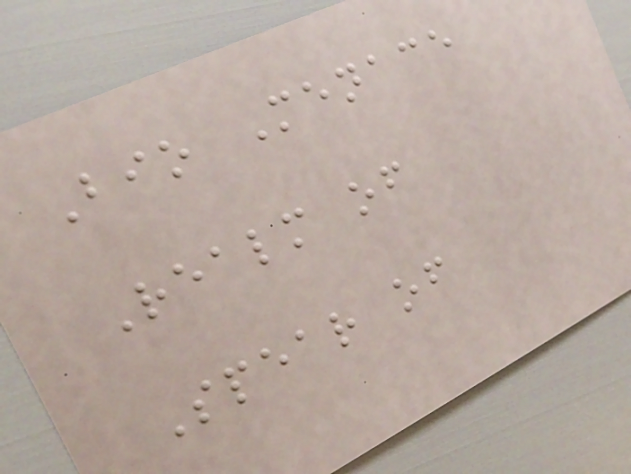Bio Menace
Realm of
Spear of
